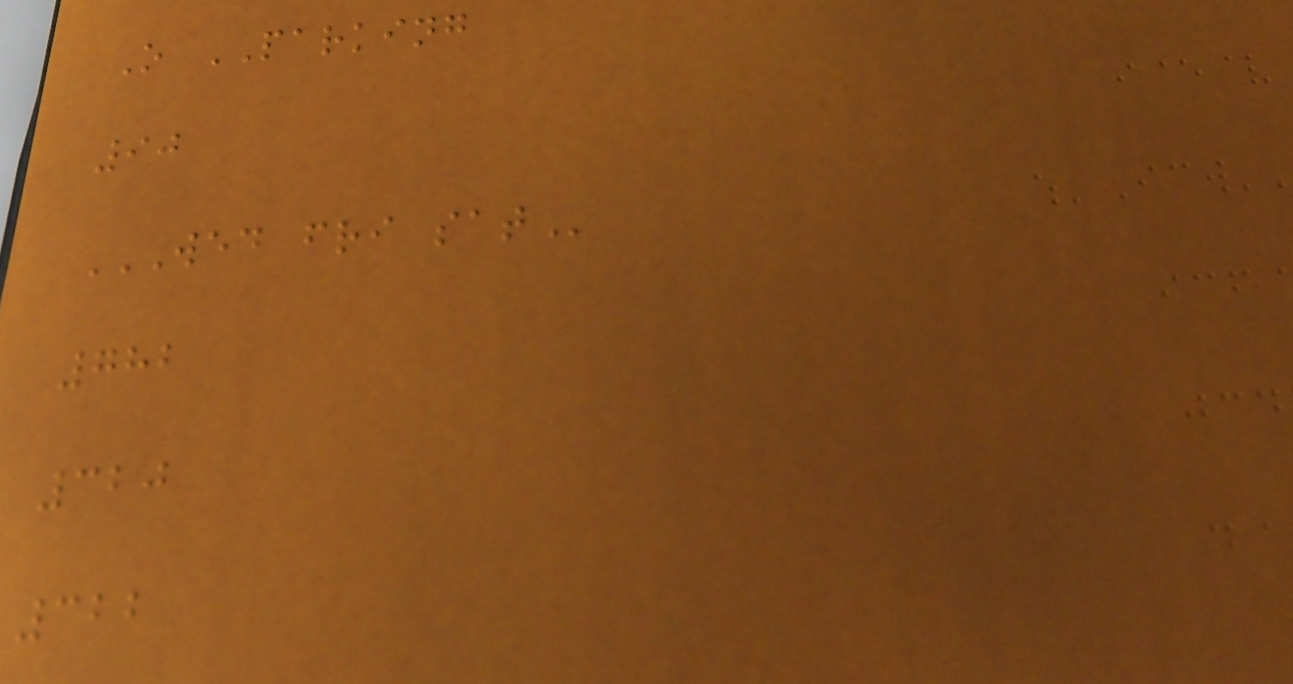O PARKING
90
WED FRI SAT
782
320
322
